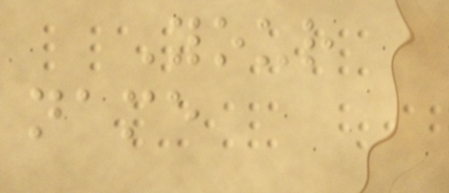Your
name
